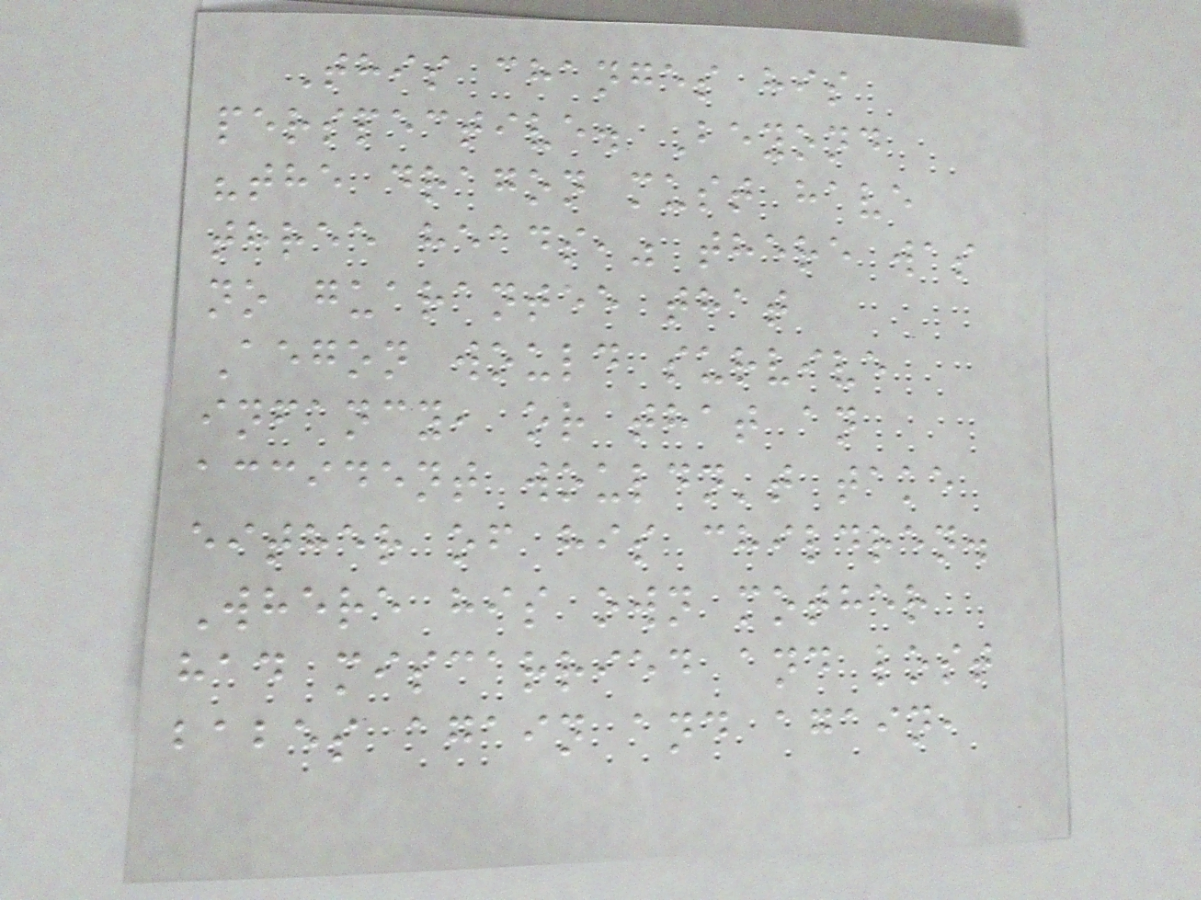This changes his
perspective. Beyond
"the dragon must have
three heads," there was
no guarantee that
Aegon would survive
infancy, or that an
accident wouldn't take
either of his children.
Where his own mother
had miscarried and lost
babes again and again,
